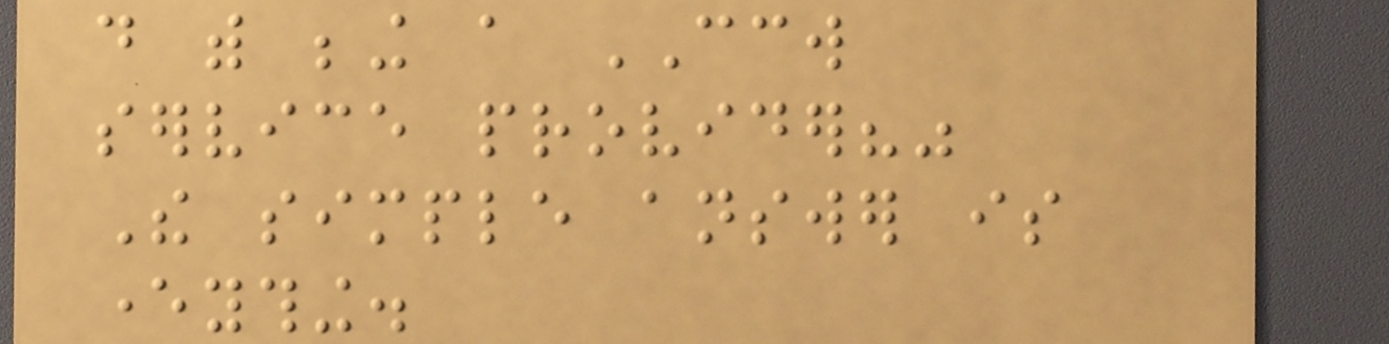do with being a CCW
service provider?"
The simple answer is
everything.
